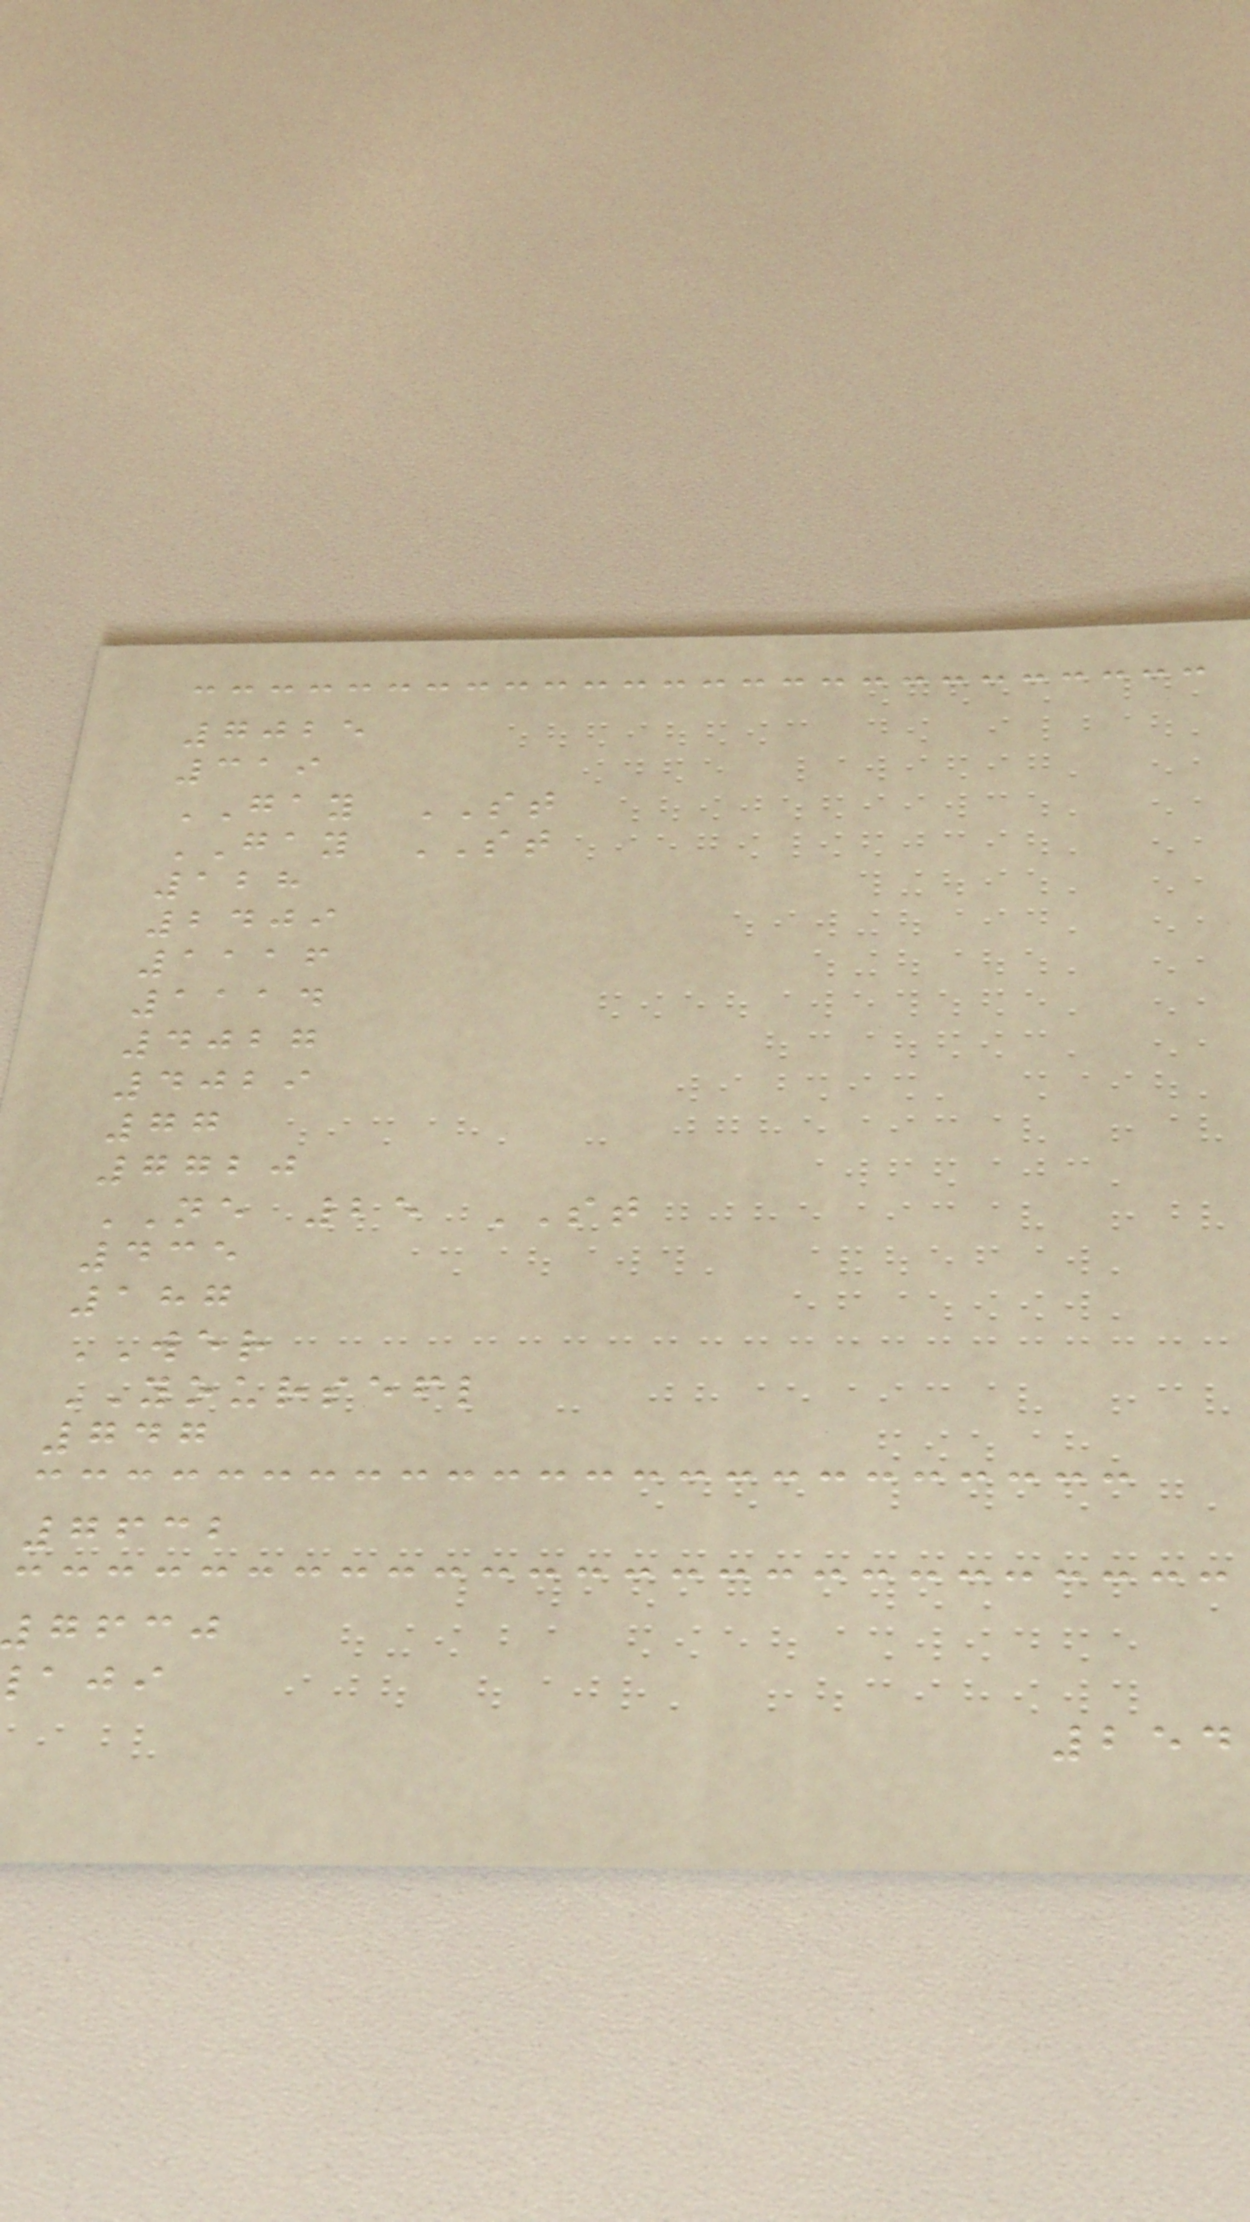7025
319
GAY ST
GAY ST
128
2409
1116
1114
4027
4029
77
7720
NE 25 ST
435
187
WER
YOURSEFL
747
7632
gfcj
254
